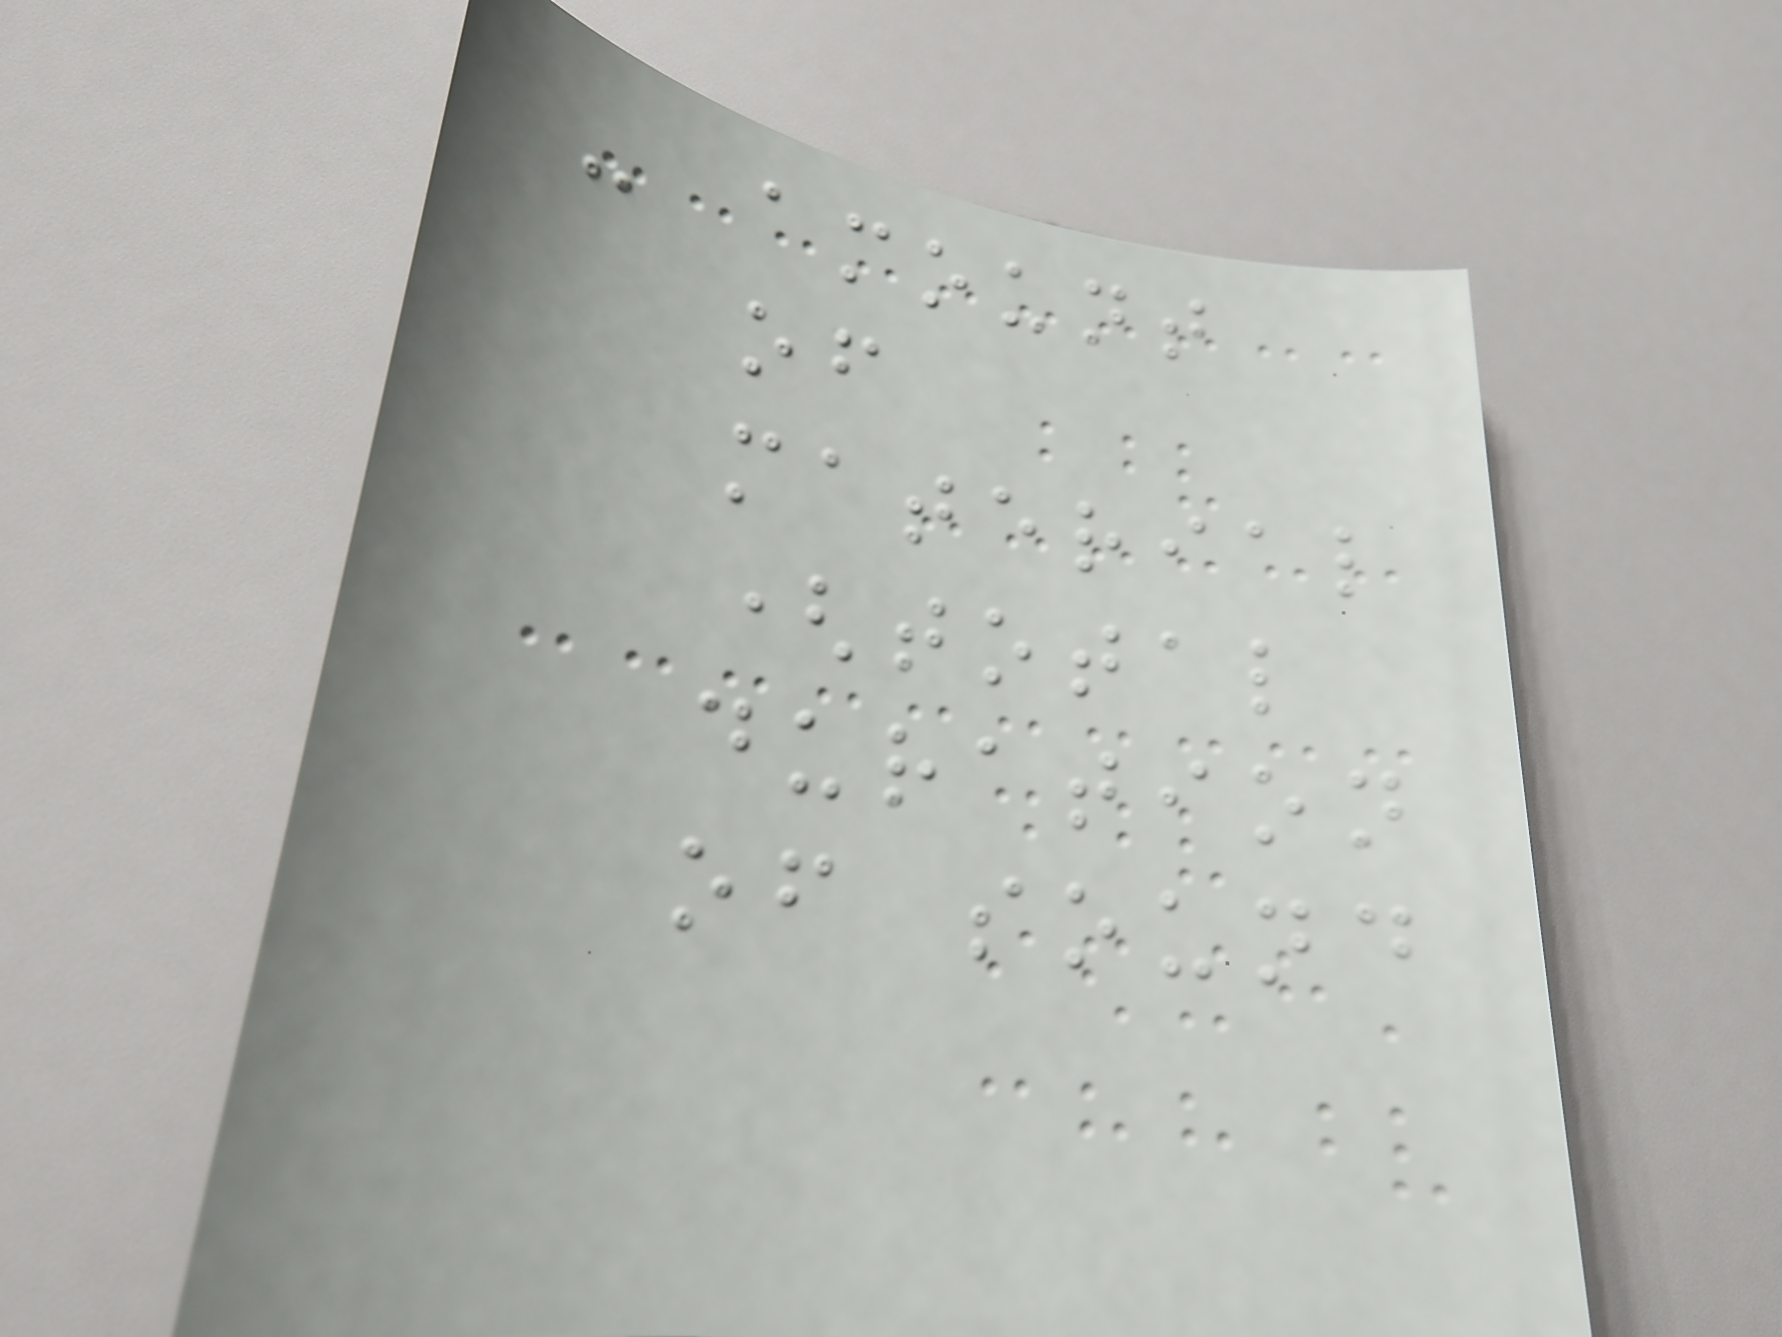- amount
of
material
(total
duration
of sound
